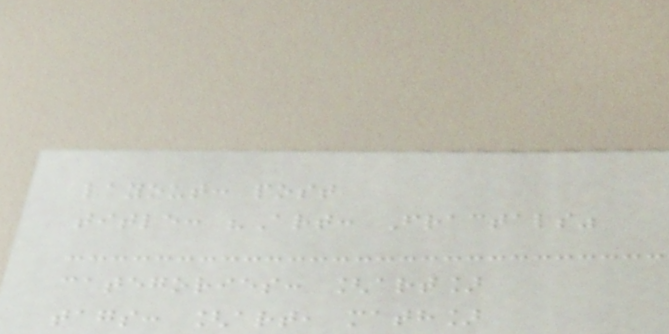layout: post
title: "Art: Fractals"
categories: [art]
tags: [art, math]
